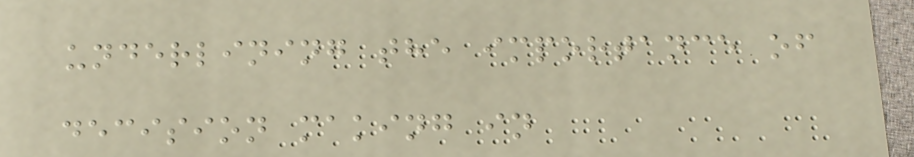underlining the importance of
decision making in
